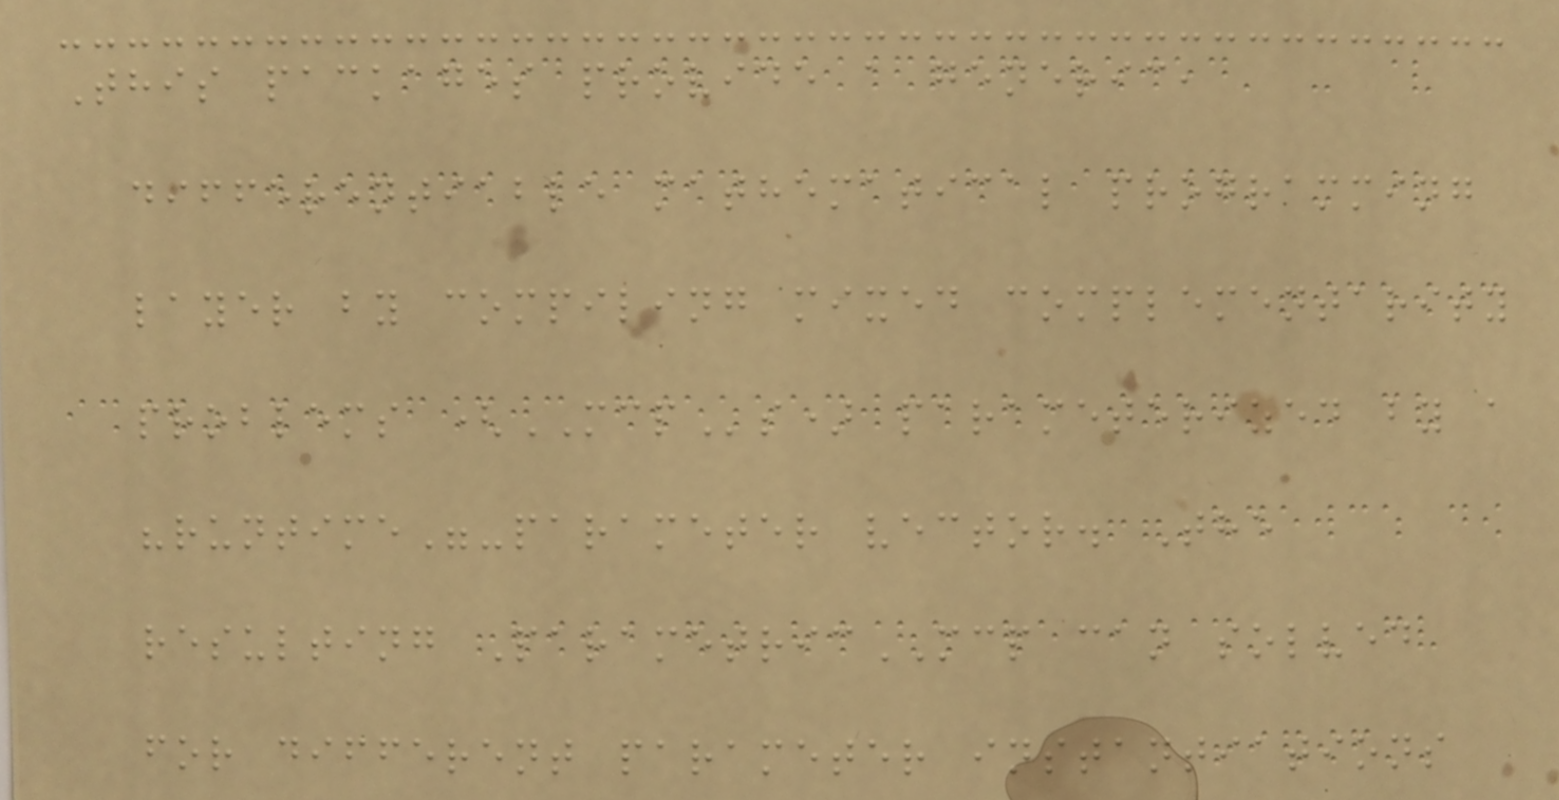This packages provide a generic,
differentiable mathematical programming
layer by compiling mixed complementarity
problems (MCPs) parameterized by a
"runtime"-parameter vector. The
resulting ParametricMCP can solved
for different parameter instantiations
